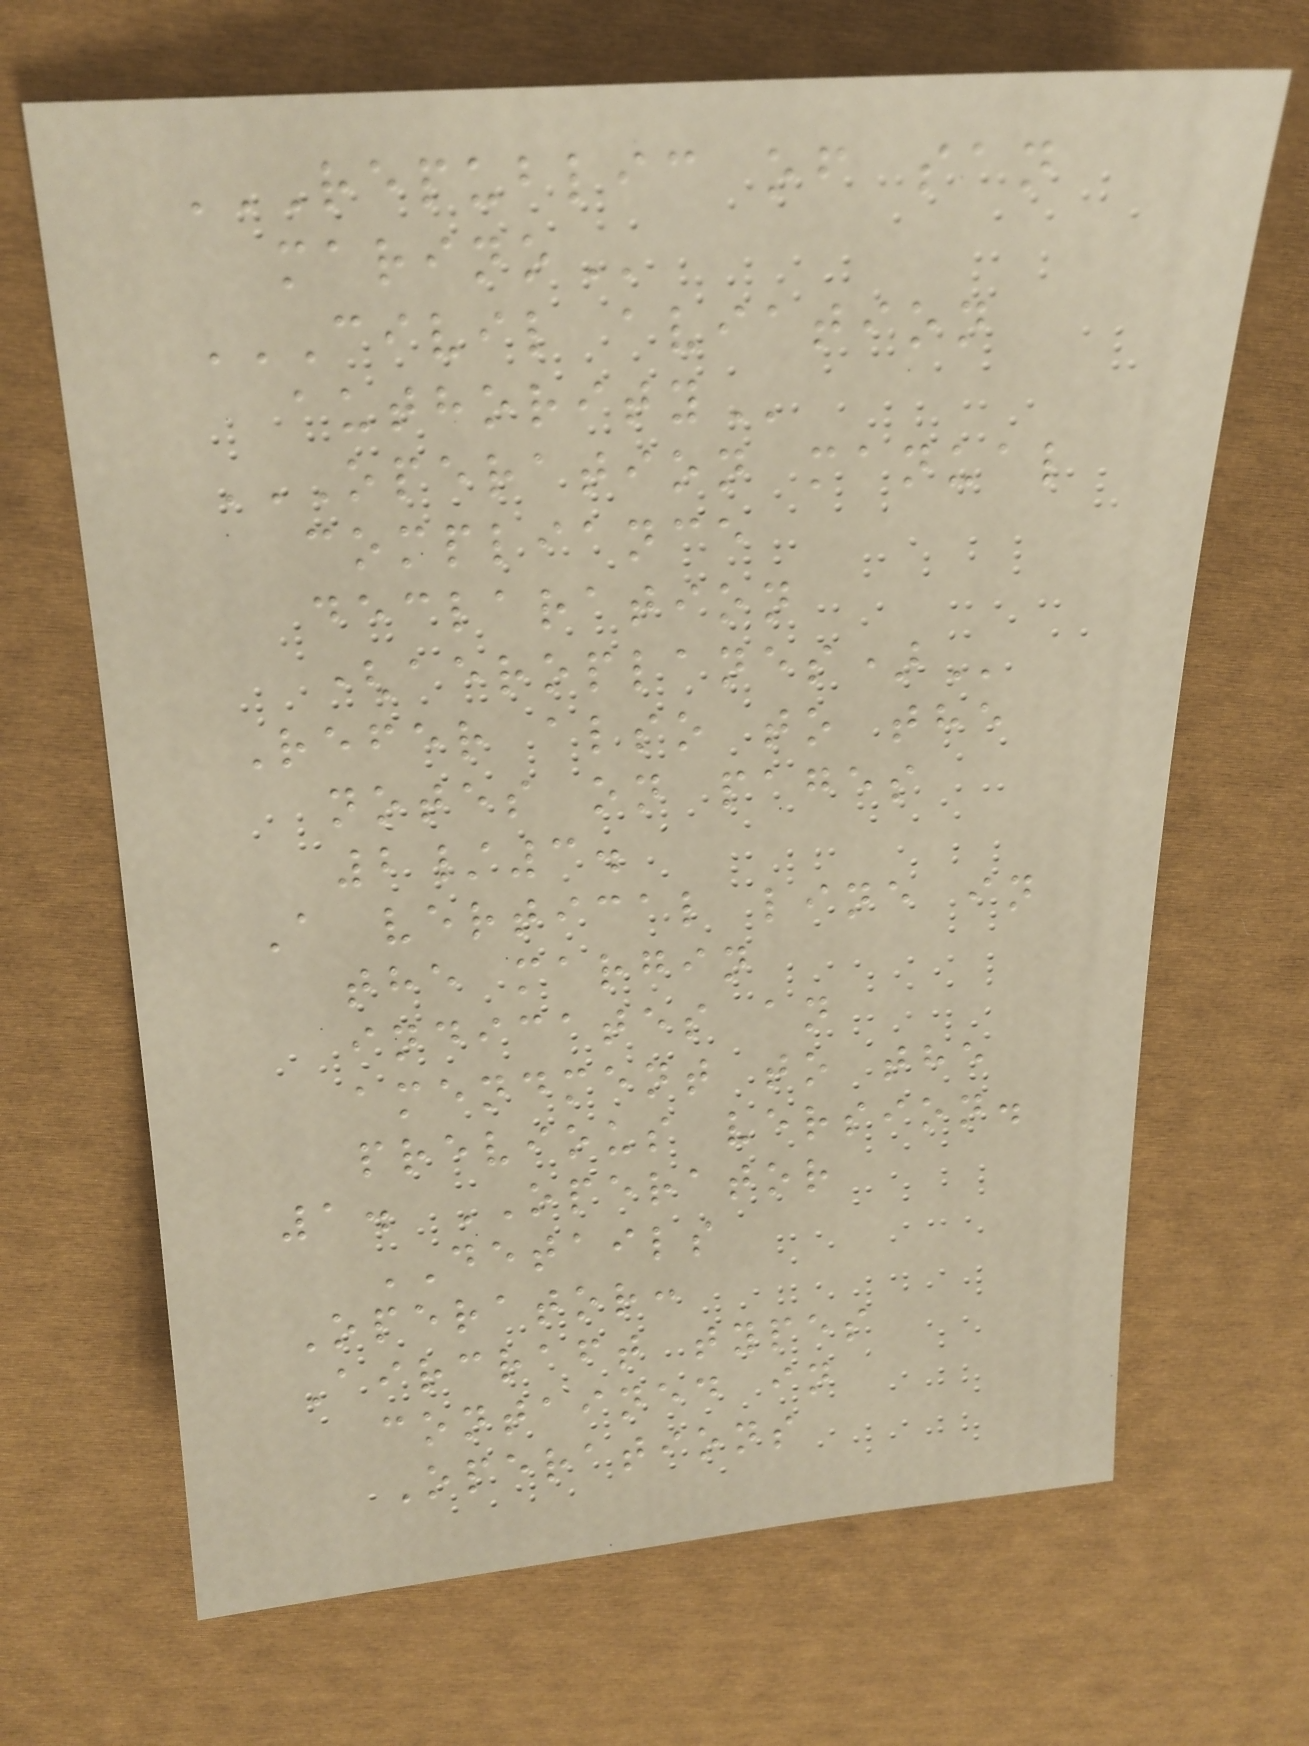REPUBLIC OF SAN
MARINO
CIVIL AVIATION
AUTHORITY
OPERATION MANUAL
COMPLIANCE
DECLARATION
(AEROPLANES)
Refer also to the
notes on pages
2/3.
A vertical line in
the margin
indicates an
amendment to the
previous version.
1. OPERATOR
DETAILS
Operator:
Aircraft types
contained in
Operations
